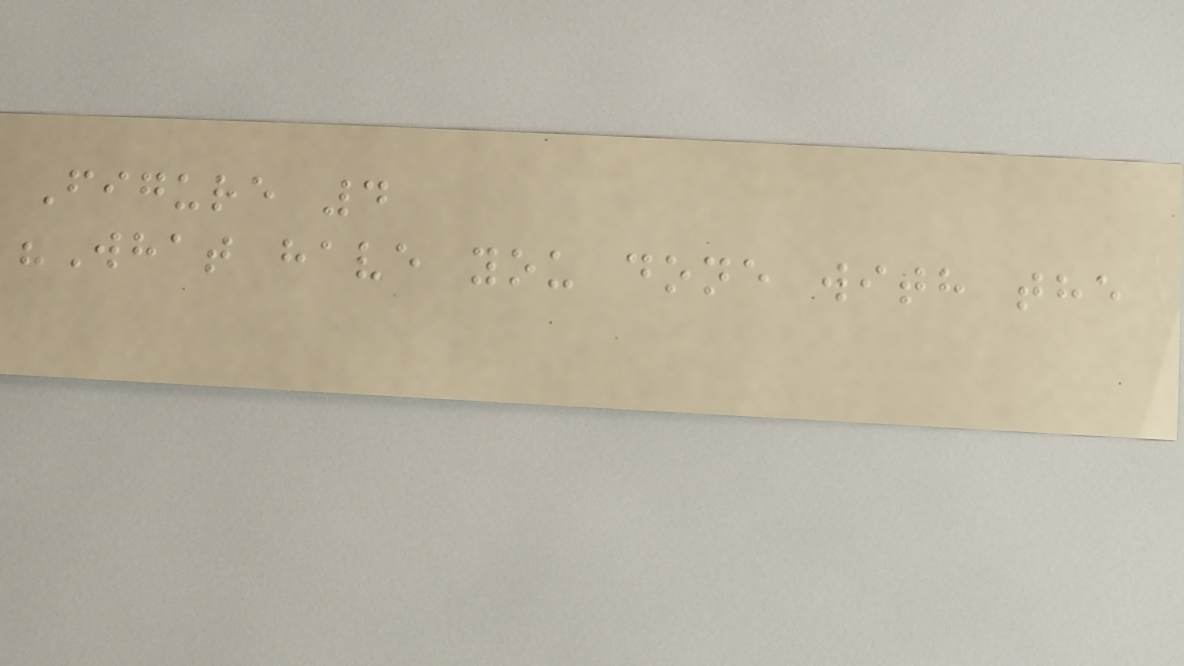Figure 4
"What have you done with the
